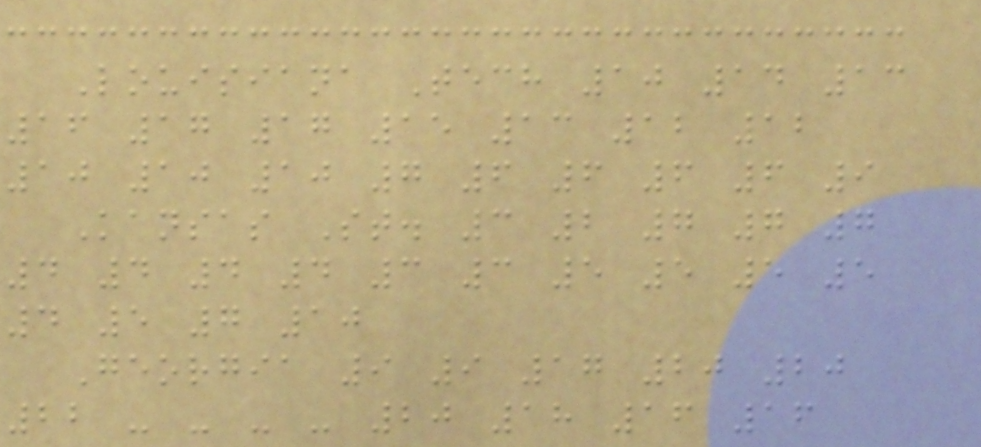Louisiana Tech 10 14 13
16 17 17 15 13 12 12
10 10 10 7 6 6 6 6 9
Kansas St. 3 2 7 7 7
4 4 4 4 3 3 5 5 5 5
4 5 7 10
Georgia 9 9 17 20 20
22 - - - - 20 18 16 16
